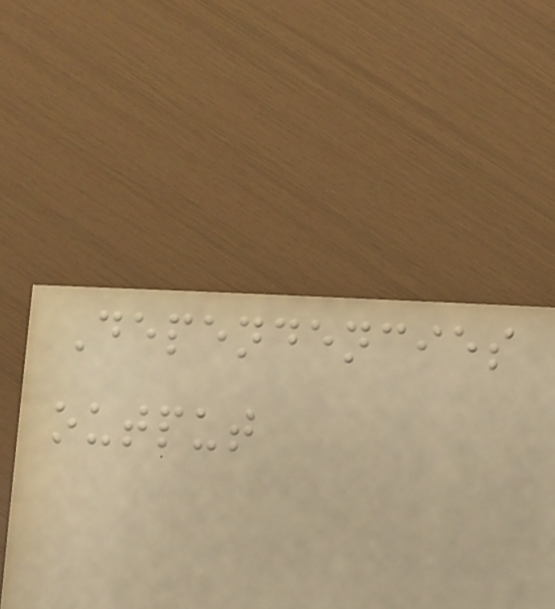Dependencies
output
